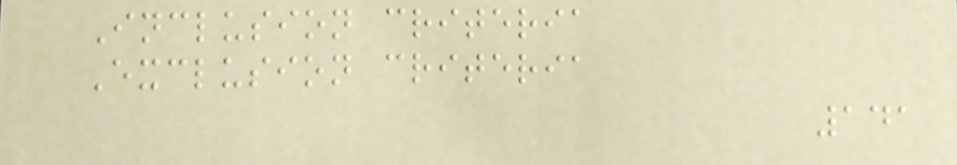Inclusion criteria
Exclusion criteria
141
